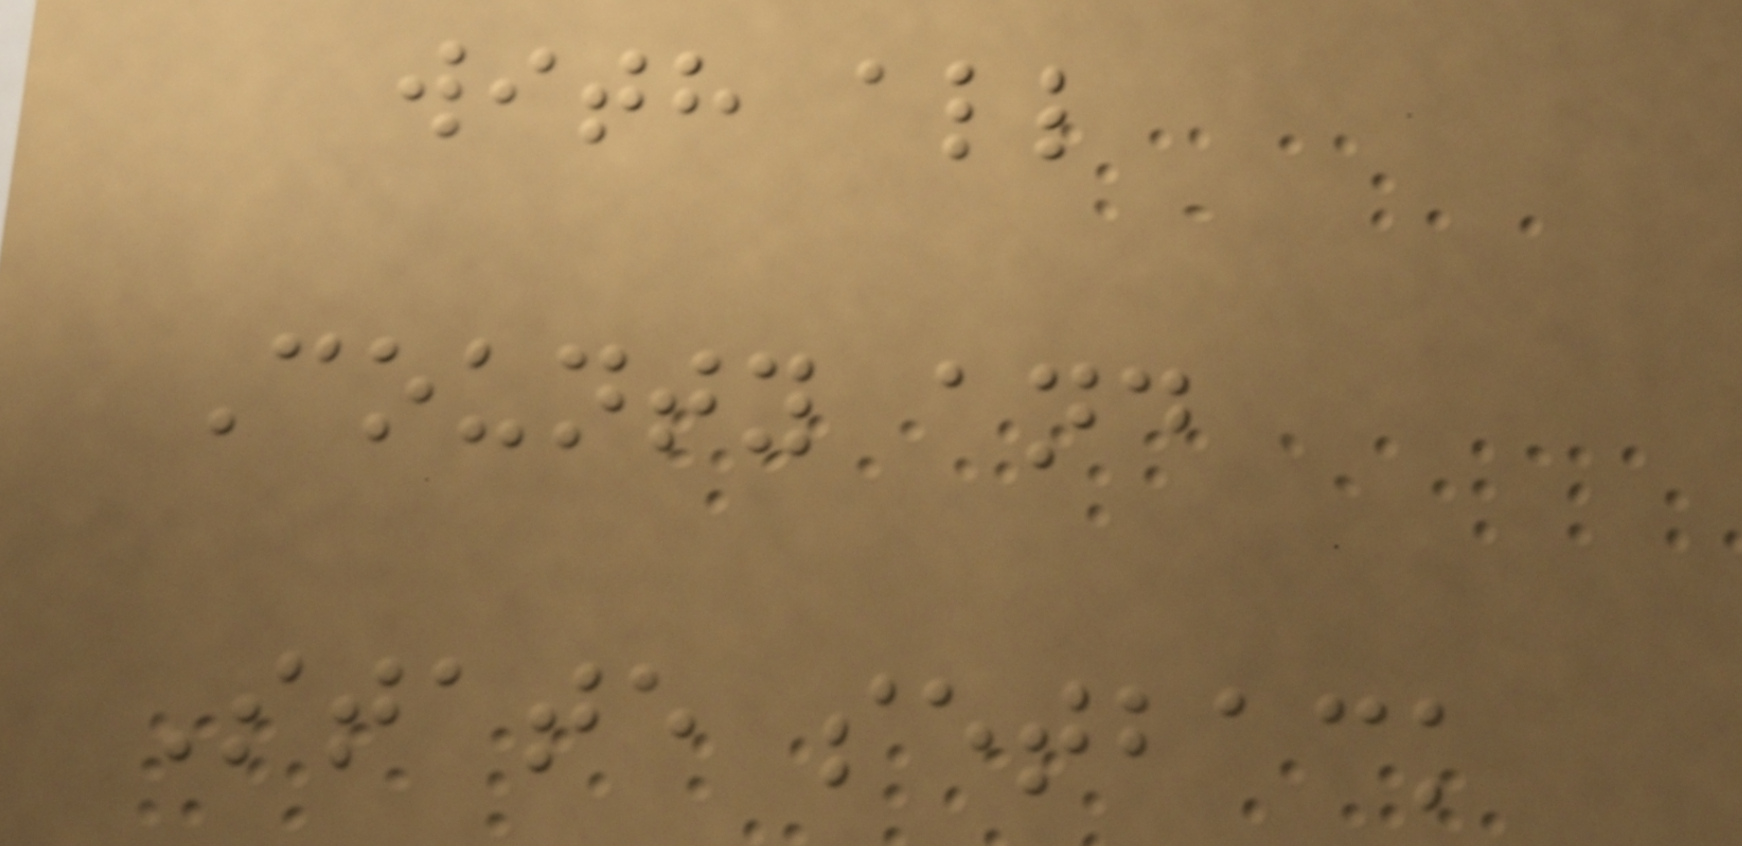with all
County and
State setback
